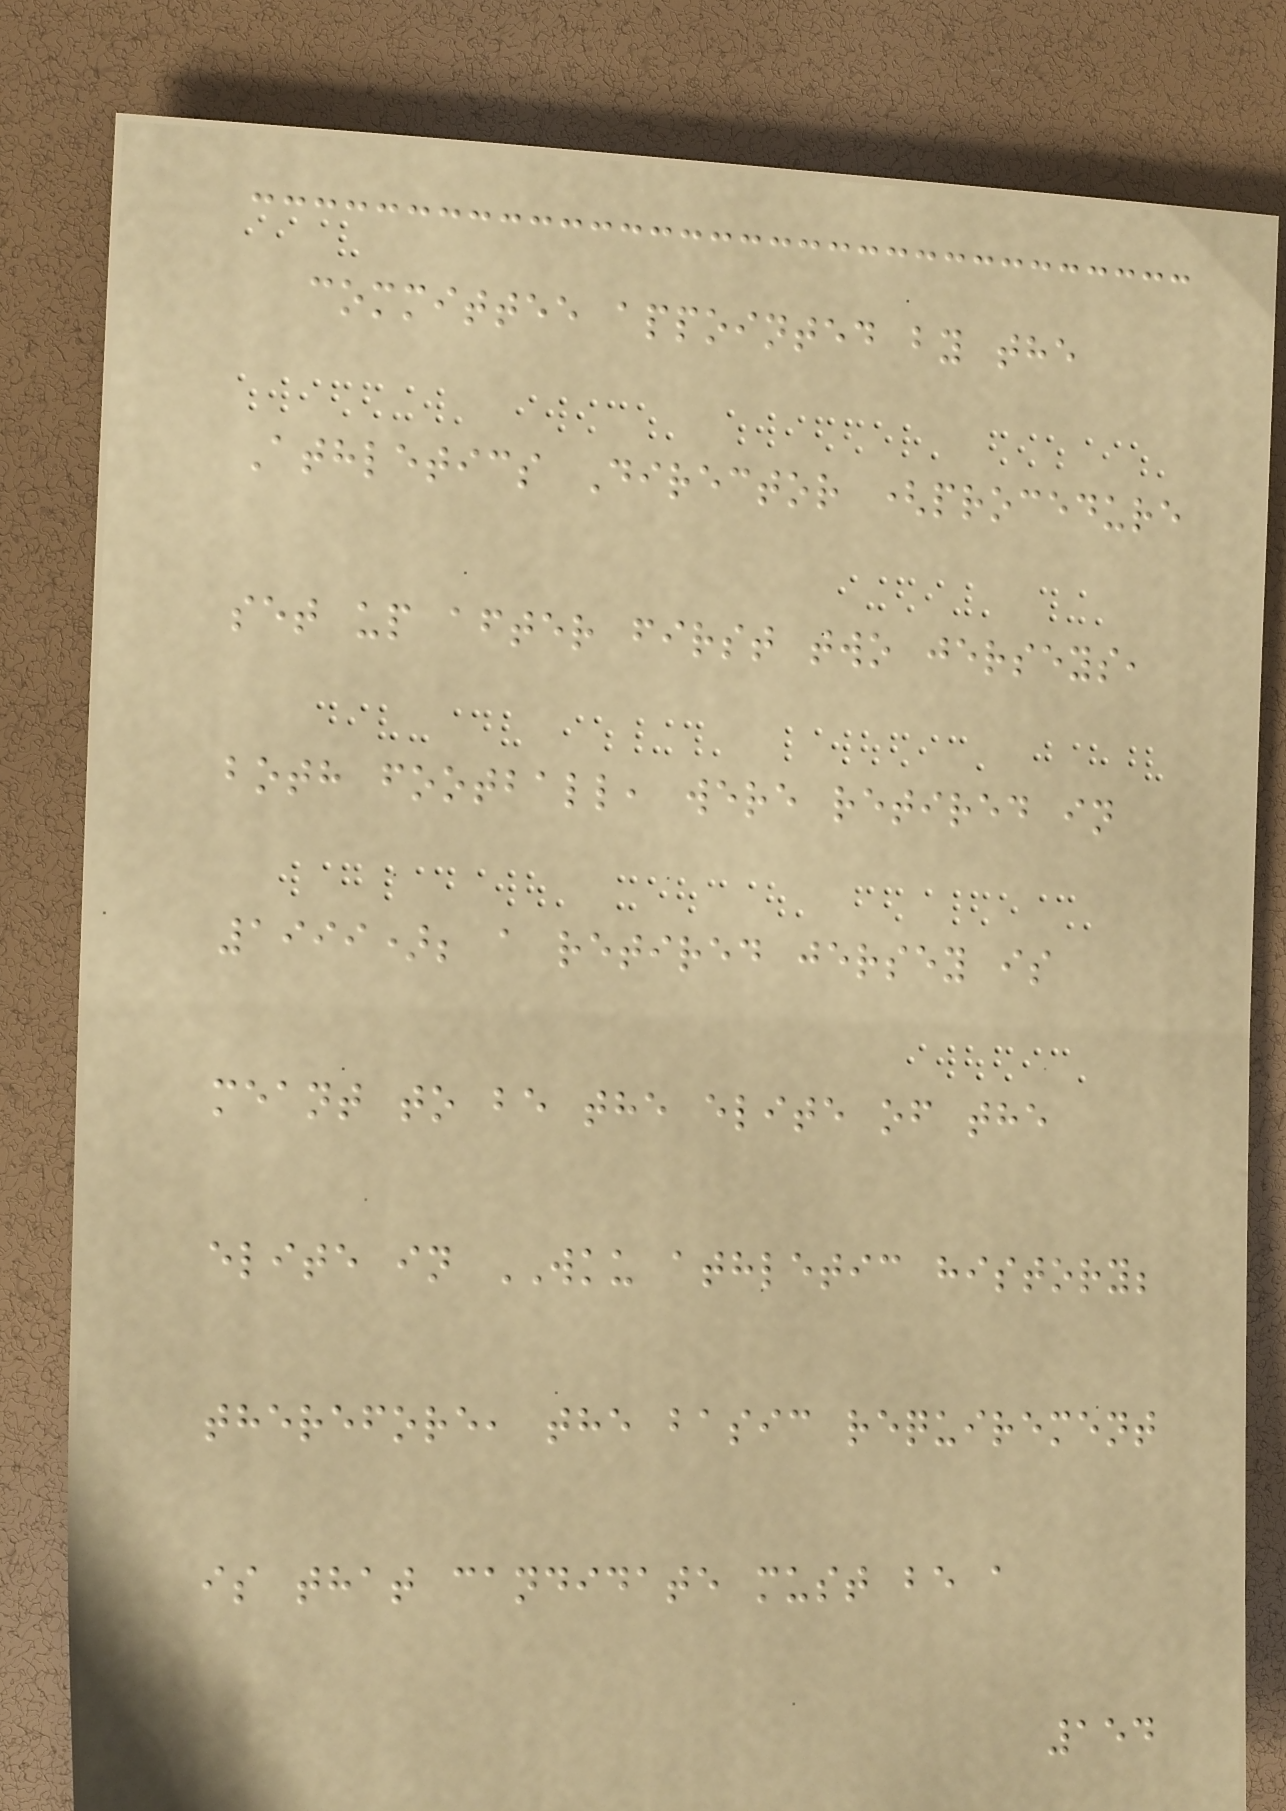committee appointed by the
Athletics Director (procedure
set up after first two jerseys,
both football, were retired in
1999); a retired jersey is
meant to be the elite of the
elite in WKU athletic history;
therefore, the basic requirement
is that candidate must be a
154
